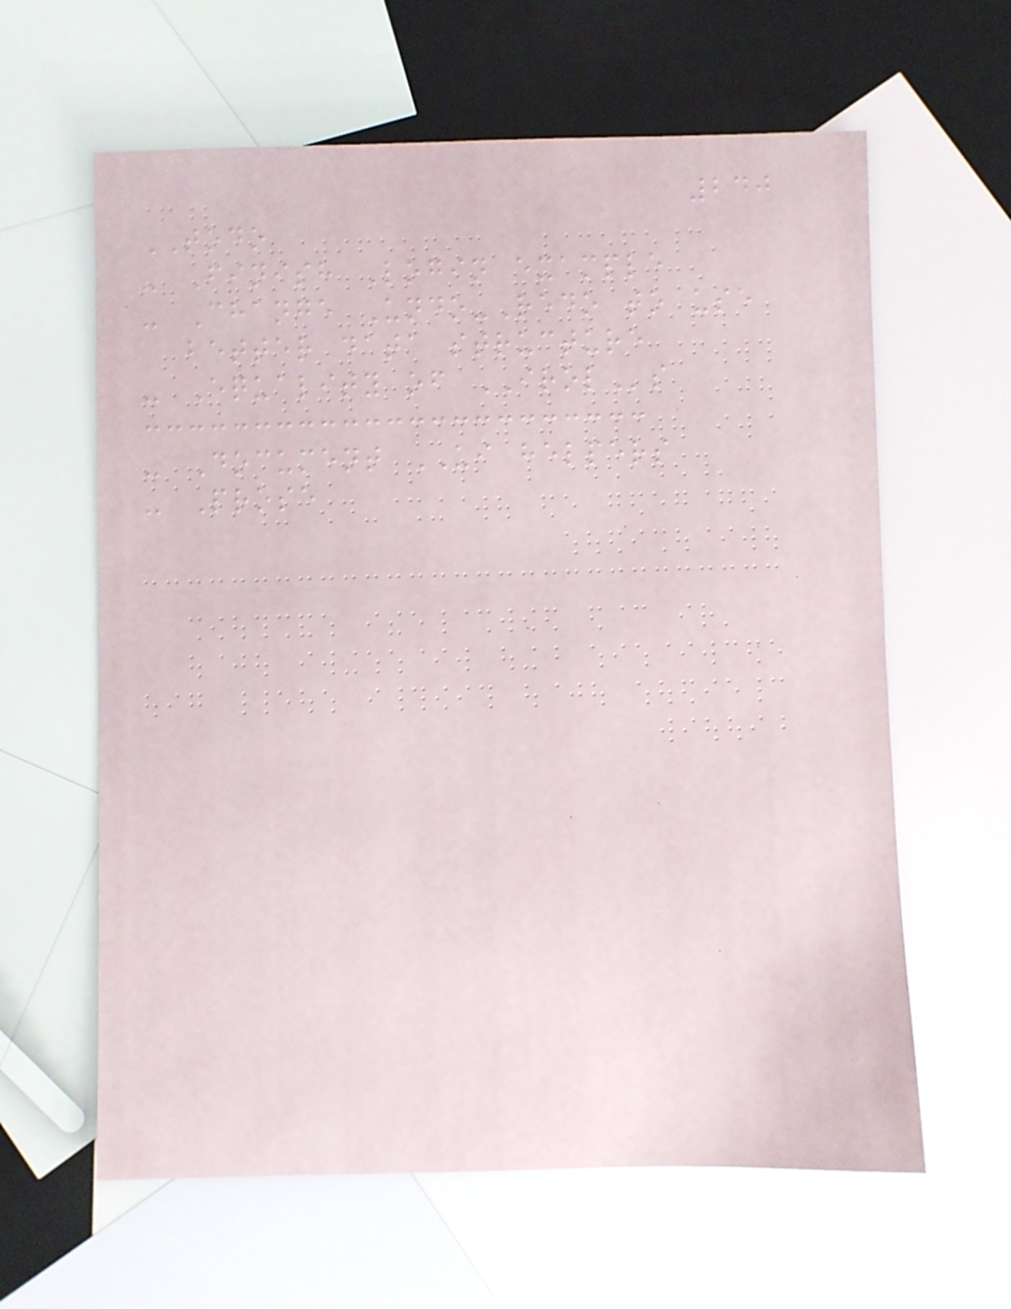240
TODO
- Finish Login example
- Change Undo-Redo to use
better data structure
- Equality of IROLs
- Document UI helpers
- Prose
